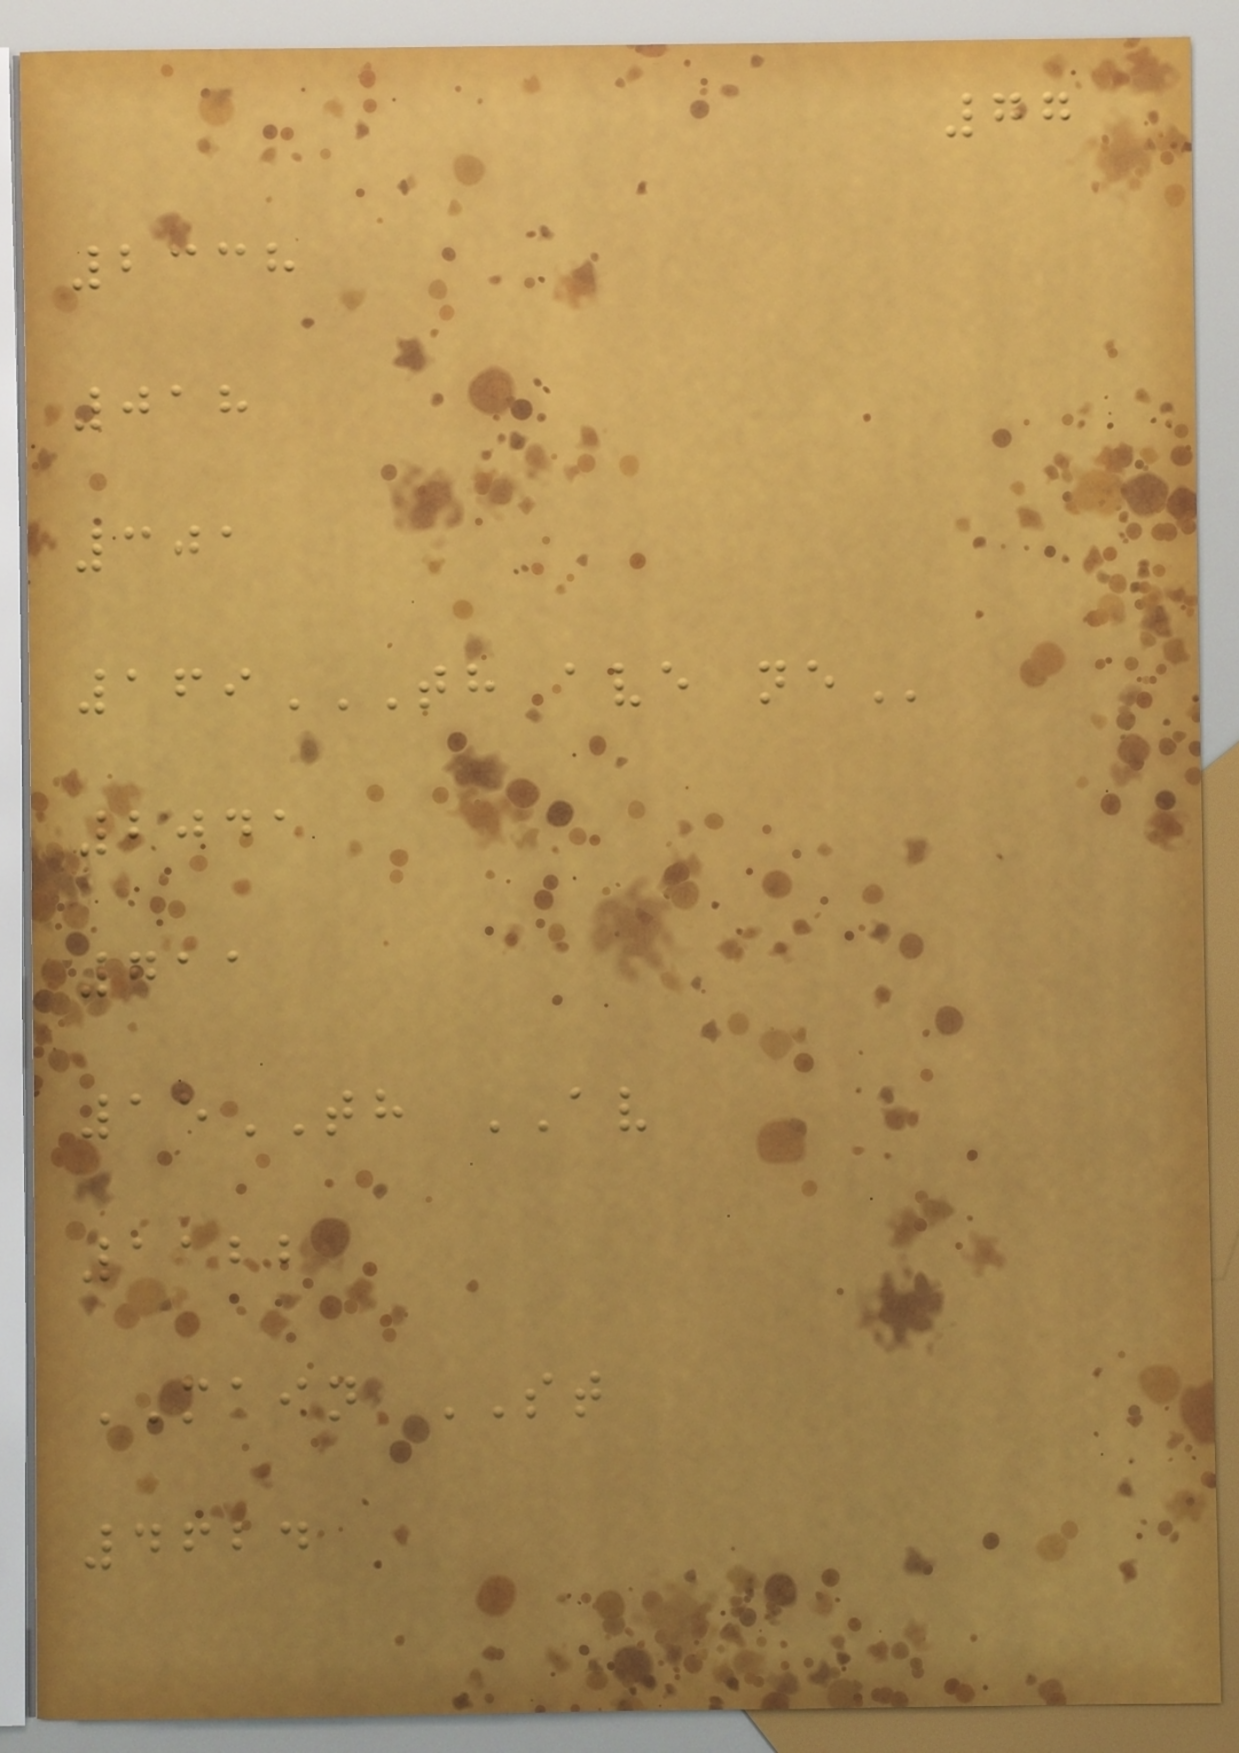77
2338
018
301
169TH AVE NE
2041
711
15TH AV
1122
MAIN ST
4624
